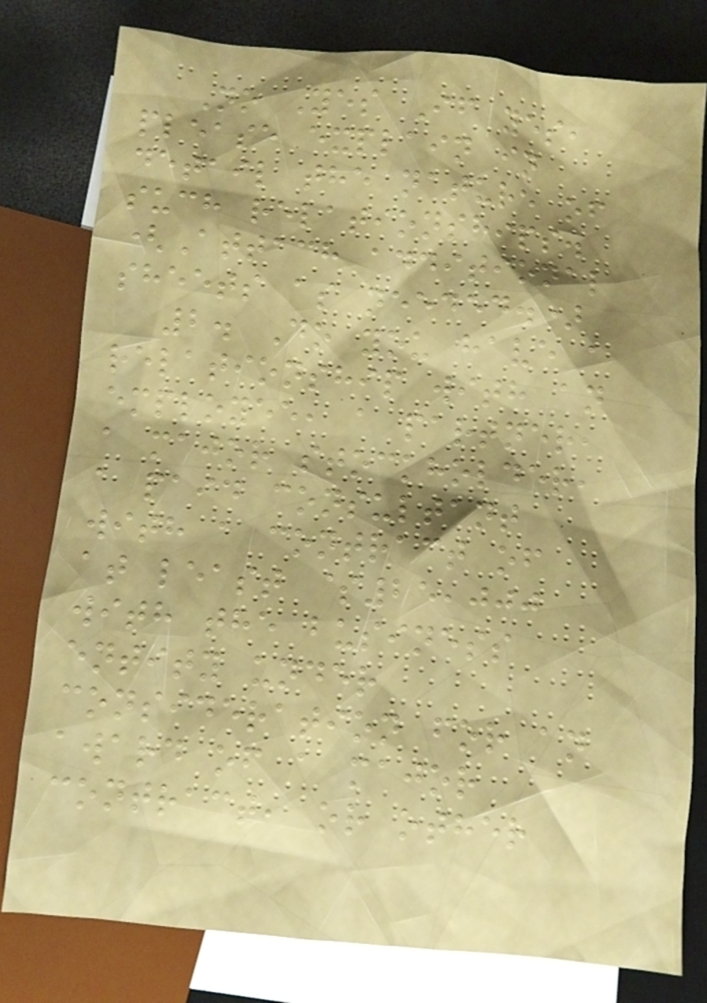No Yes If yes,
please explain in
detail the nature of
such relationships.
(Attach additional
sheets as needed.)
2. Do you have a
relationship with an
employee, a partner,
a major stockholder,
a paid consultant
with a contract of
at least $25,000
with the business
entity under
consideration for an
award of a major
contract, or other
